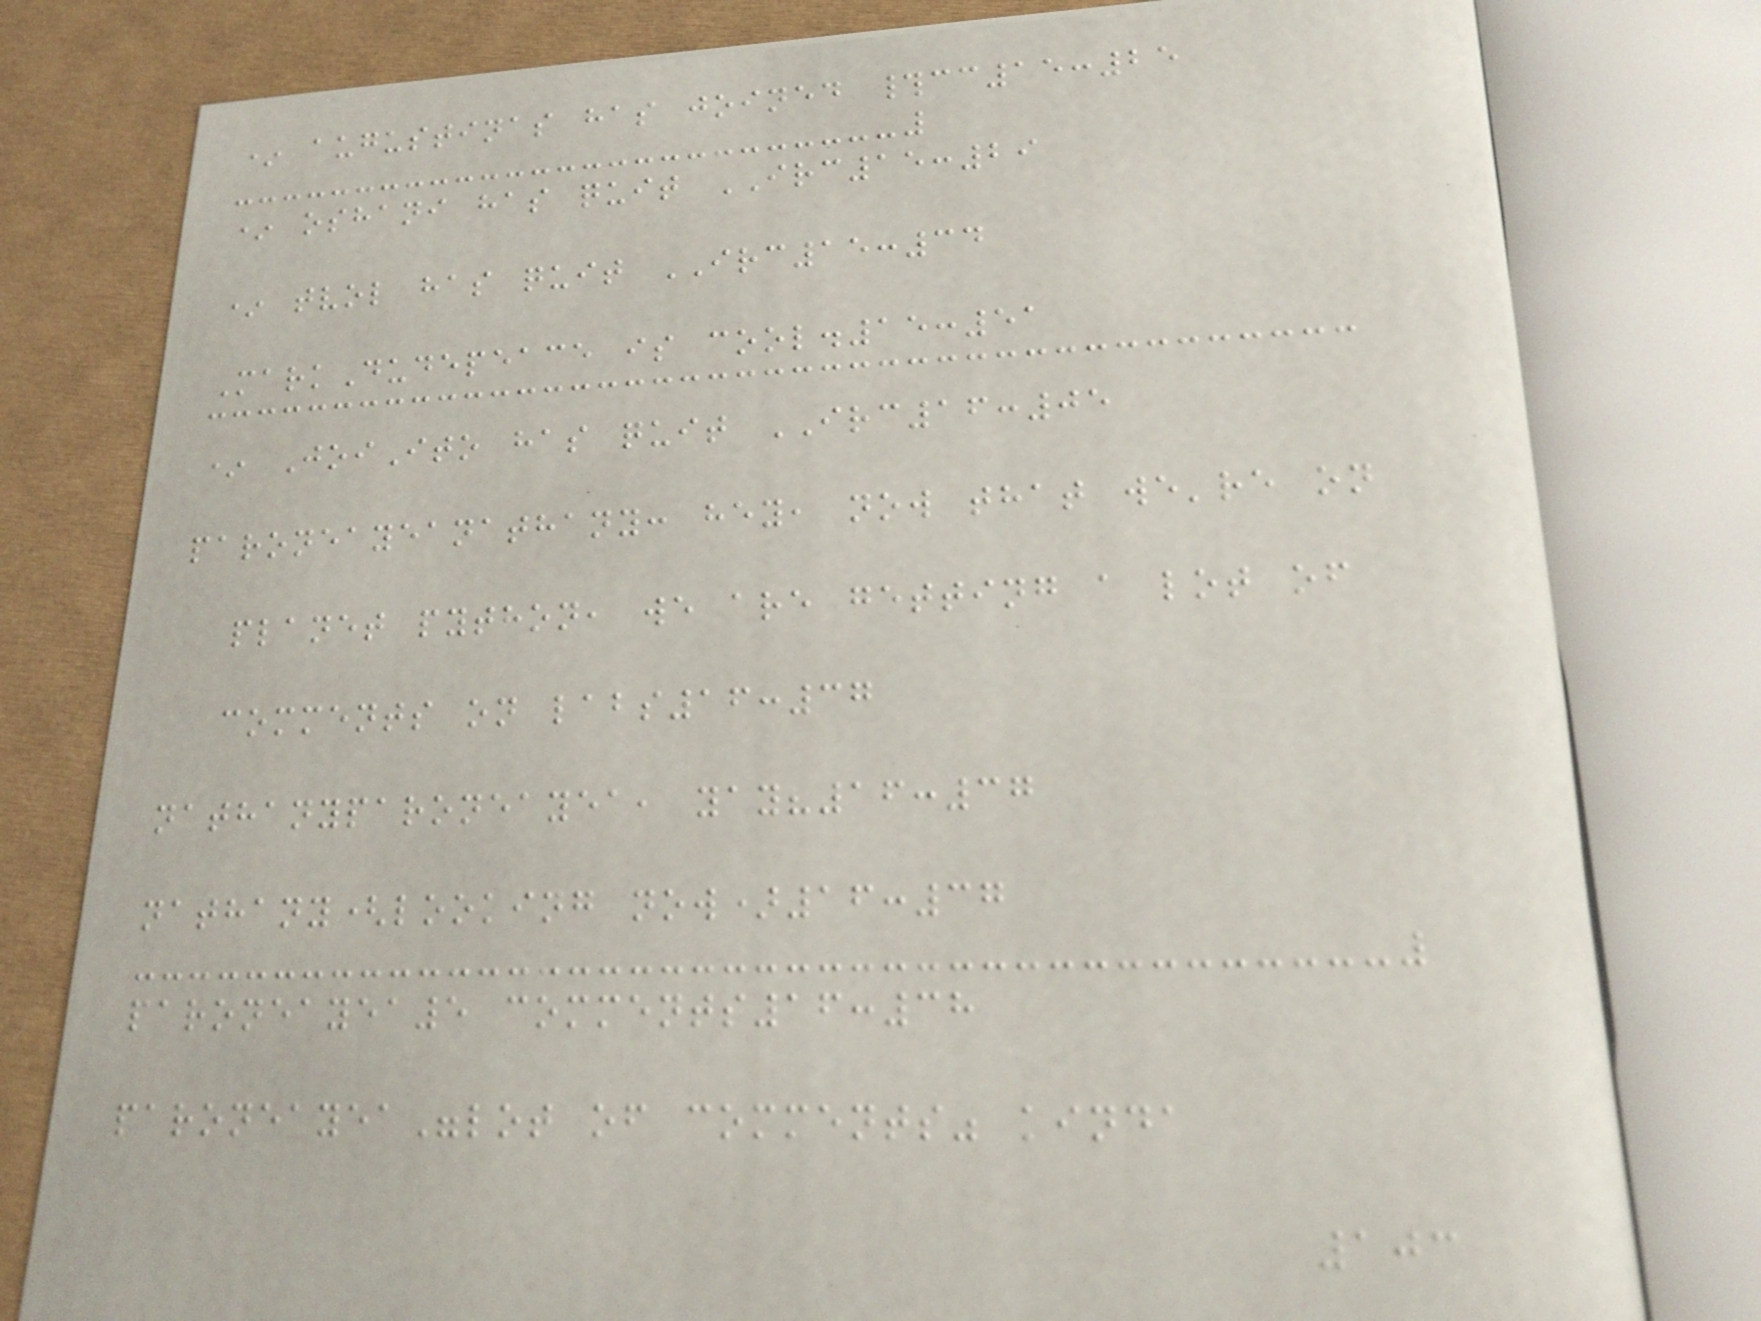* augustinas has joined #cc15:25
* oshani has quit IRC15:29
* tvol has quit IRC15:34
MarkDudepeace is cool.15:51
* JoiIto has quit IRC16:05
paroneayeanathany: hey, now that we're on
planet python, we are getting a lot of
comments on labs16:37
nathanyparoneayea, yay?16:37
nathany(looking now)16:37
paroneayea5 comments16:38
paroneayea"lot of comments" kinda
103
